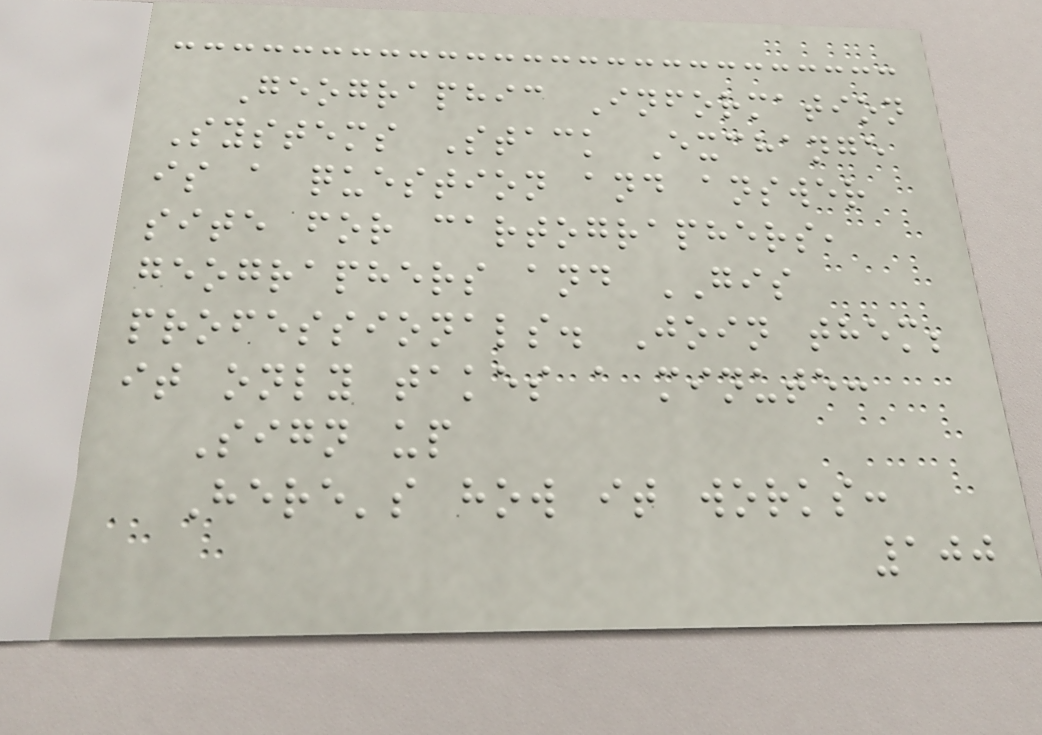Geographic Information
Systems Stack Exchange
is a question and answer
site for cartographers,
geographers and GIS
professionals. Join them;
it only takes a minute:
Sign up
Here's how it works:
100
